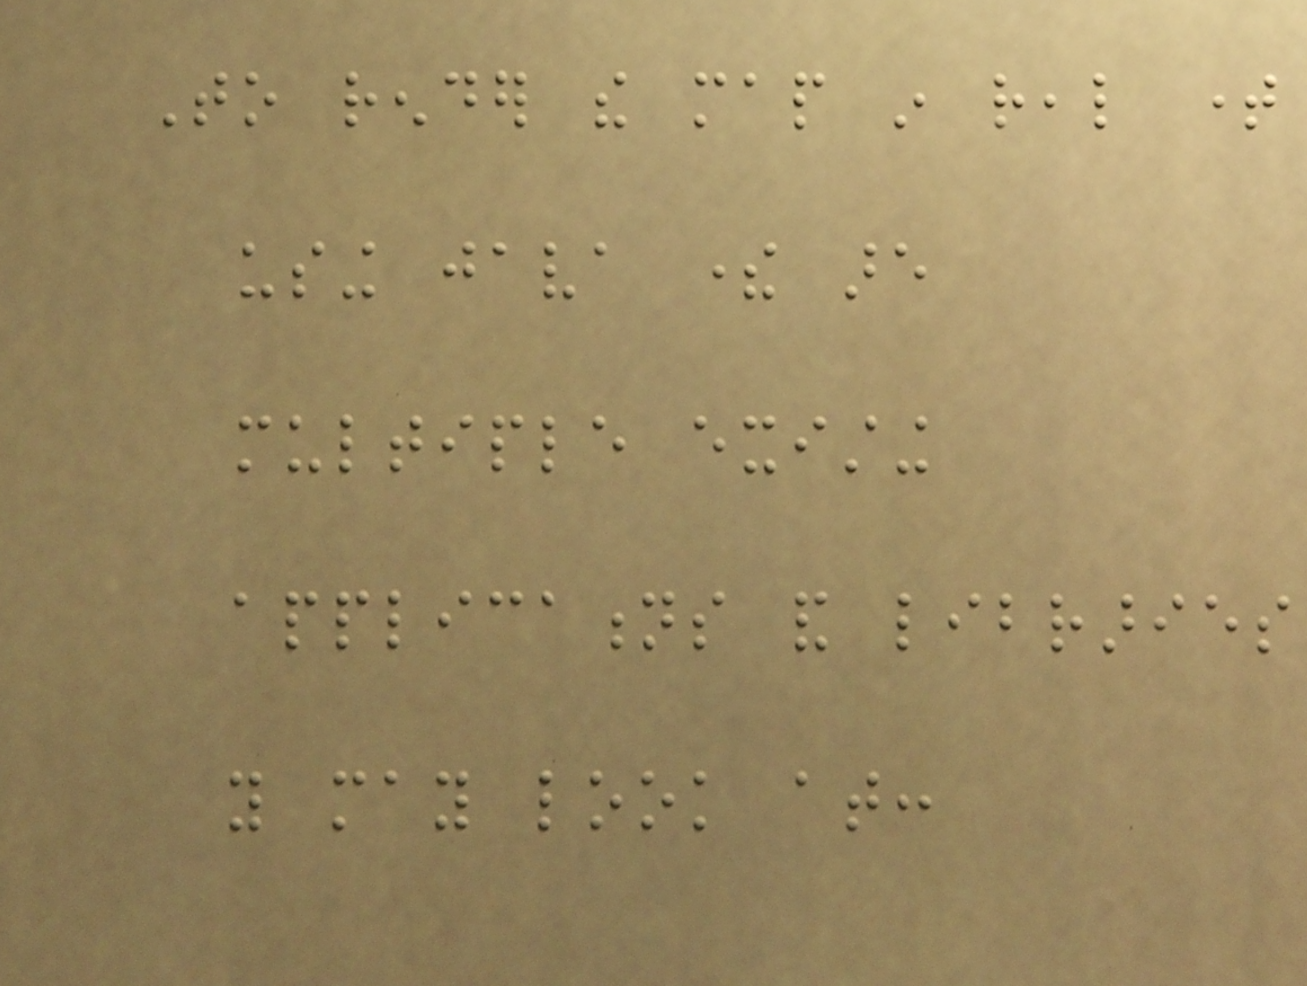To render the map in real time
using java there are
multiple existing
applications and libraries
you may look at:
